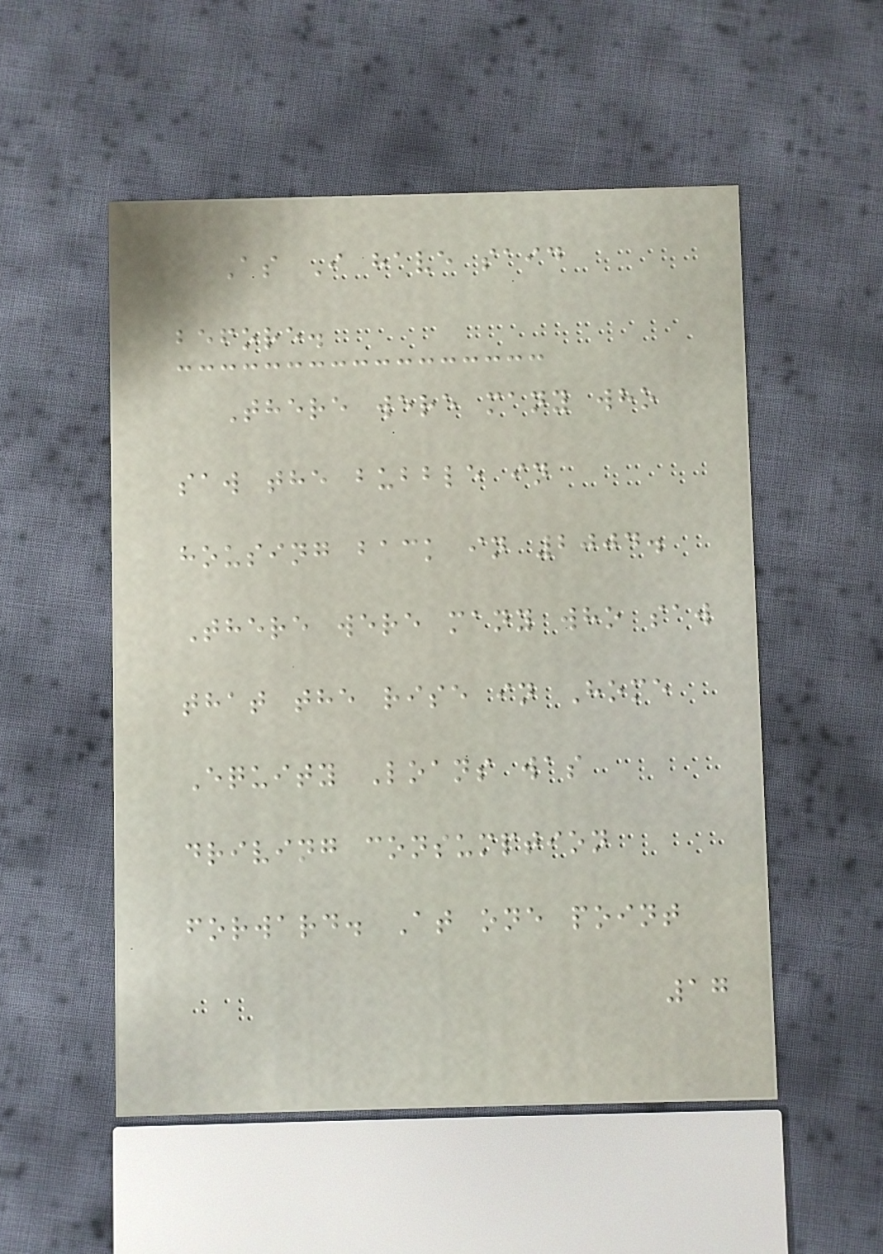As I have said
before.
There were many who
saw the bubble in
housing back in 2004.
There were many who saw
that the rise in Home
Equity Loans was
driving consumption
forward. At one point
17
